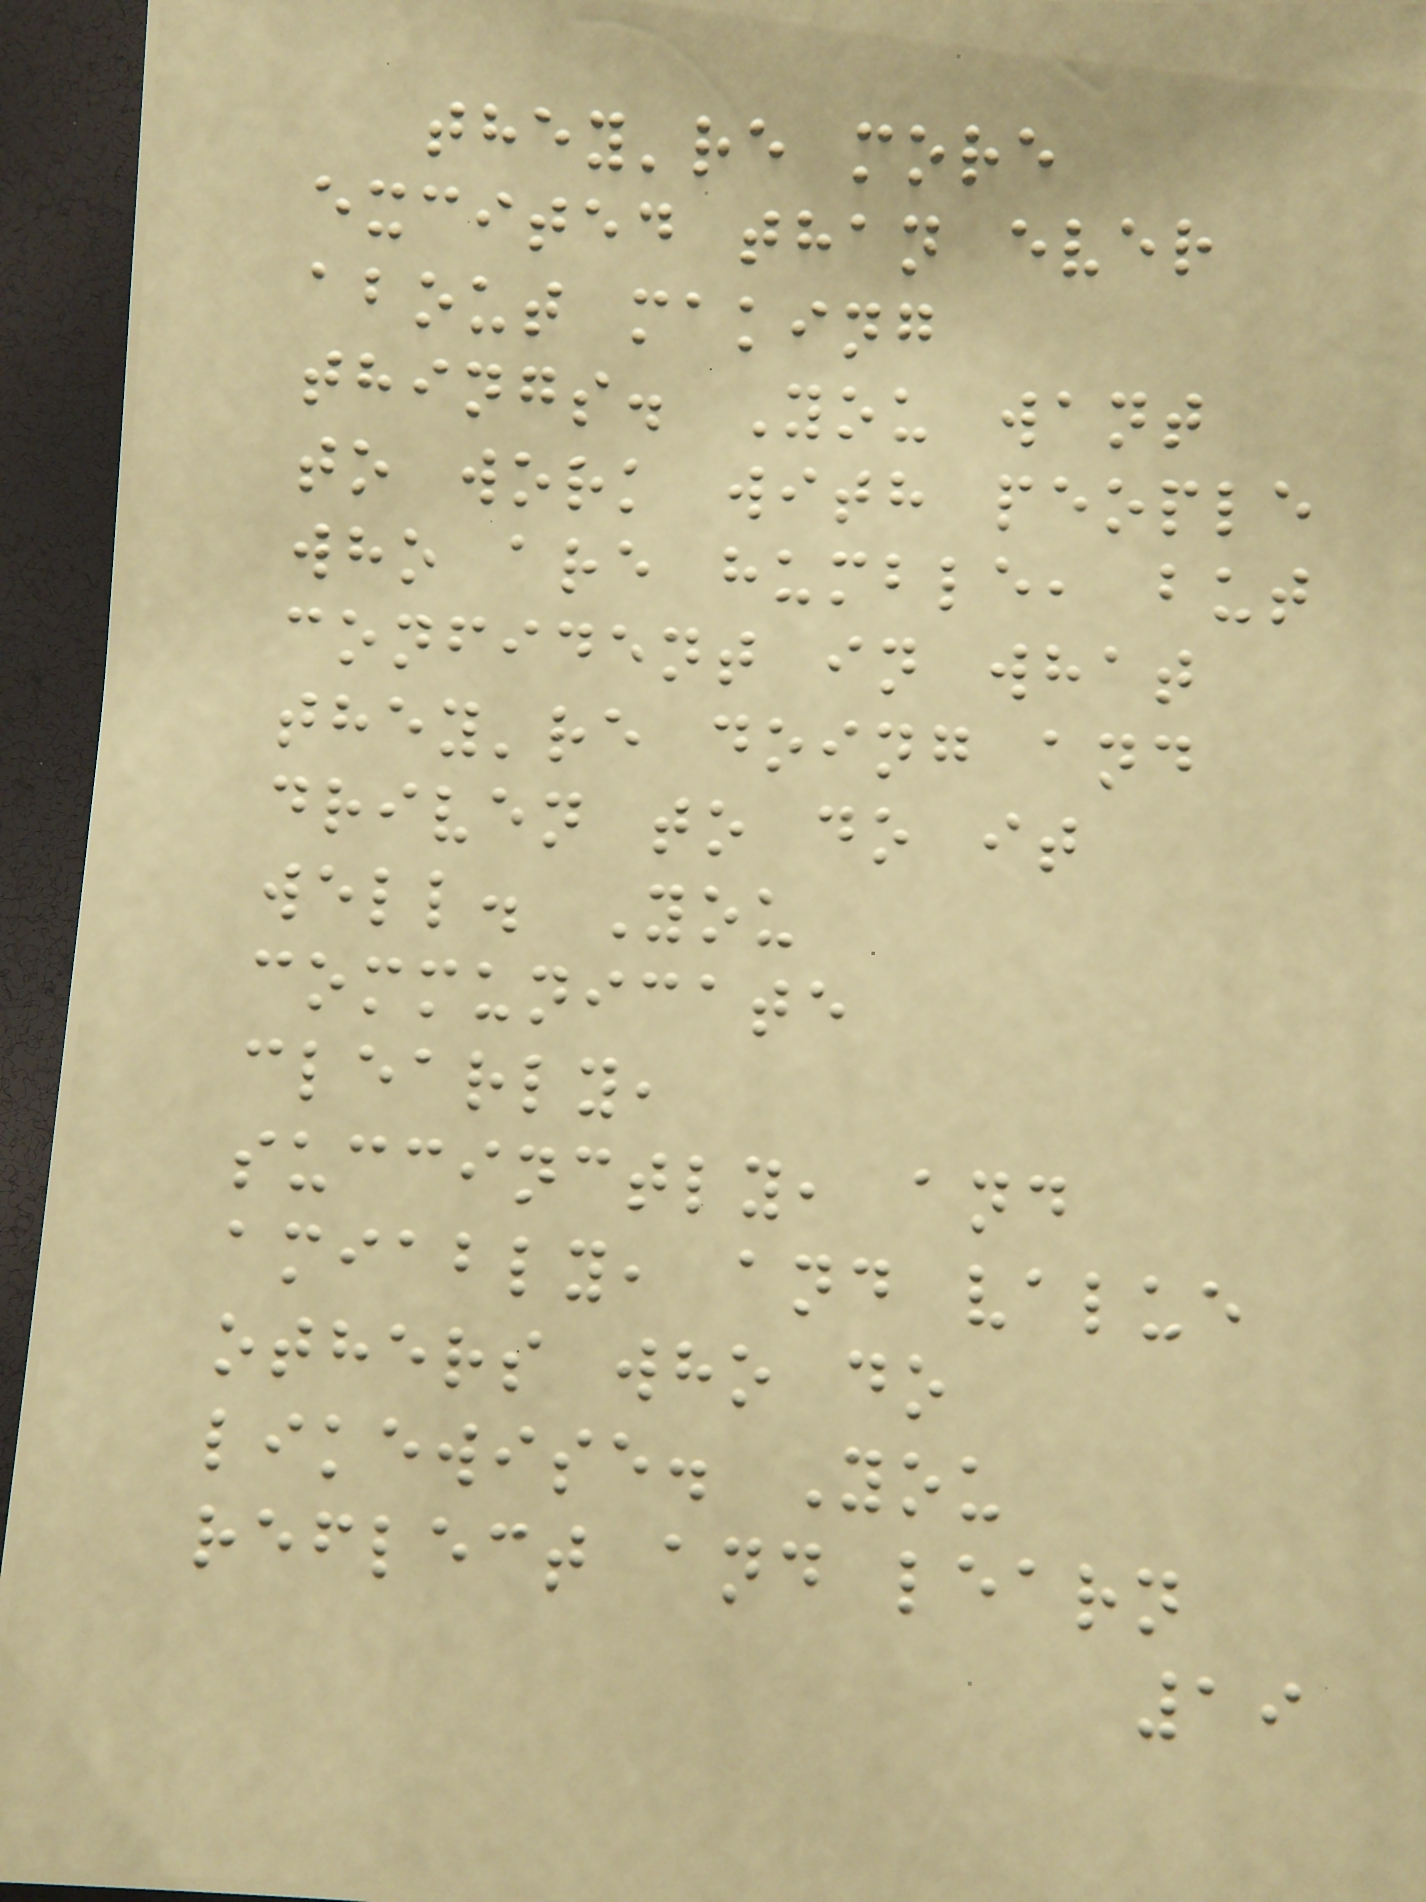they're more
excited than ever
about making
things. You want
to work with people
who are humble, but
confident in what
they're doing and
driven to do it
well. You
communicate
clearly,
succinctly, and
amiably, and value
others who do
likewise. You
reflect and learn
19
